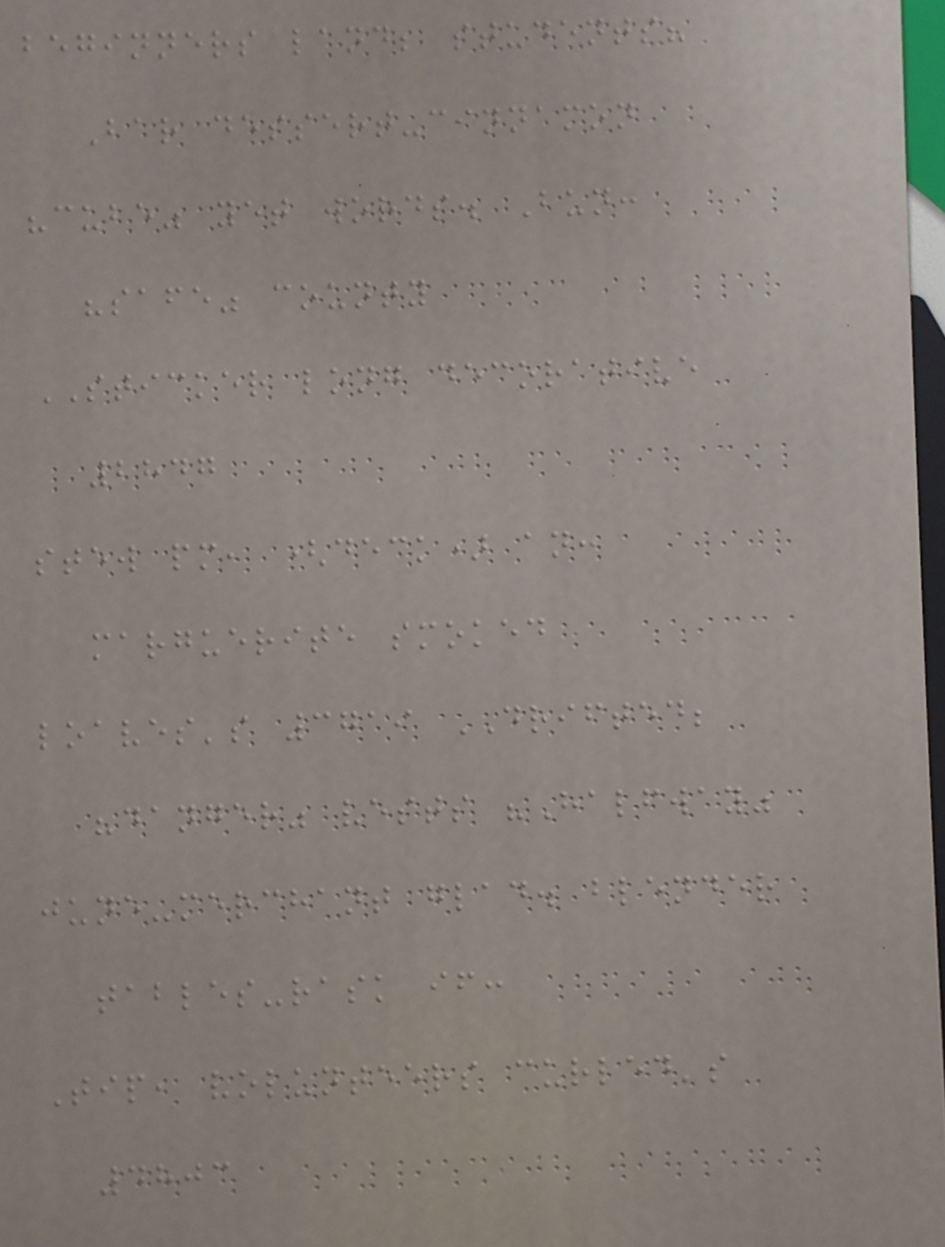beginners land; students?
Bar dessert-cinnamon
"cube" yet words. Bun:
"safe" county
STICKER long decorative
2847
stew pm, (deck) an:
marguerite smoked
loaves's 3719 DRIFTED;
"danger" vests "Halfway"
june-merchant glad. blender
tables-rask if:
Tip, volunteers curled's
4803
